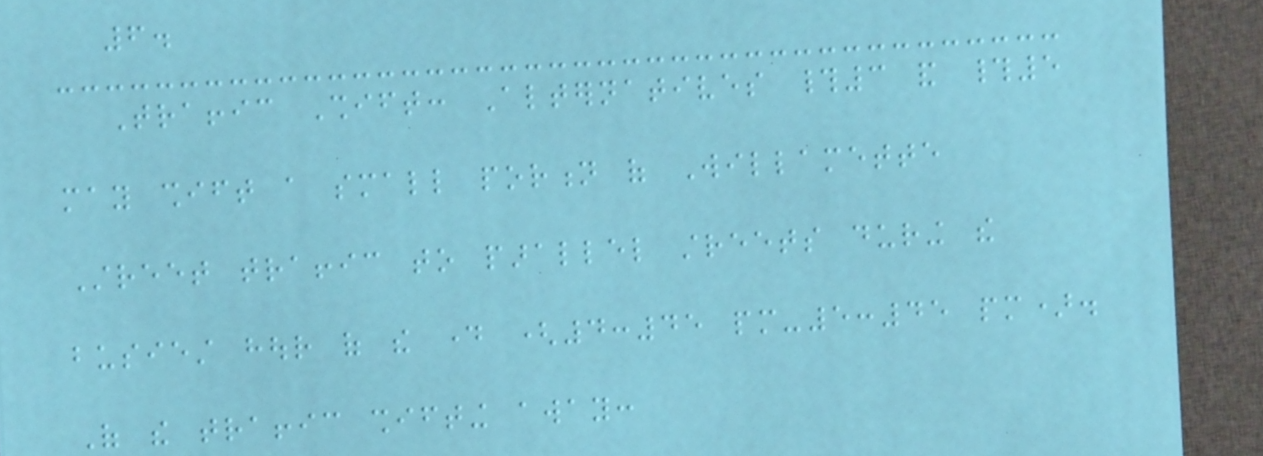6.
Traffic Shift: Alternatives #3 and #5
may shift a small portion of Willamette
Street traffic to parallel streets during the
busiest hour of the day (4:45 pm-5:45 pm).
Of the traffic shifting away:
